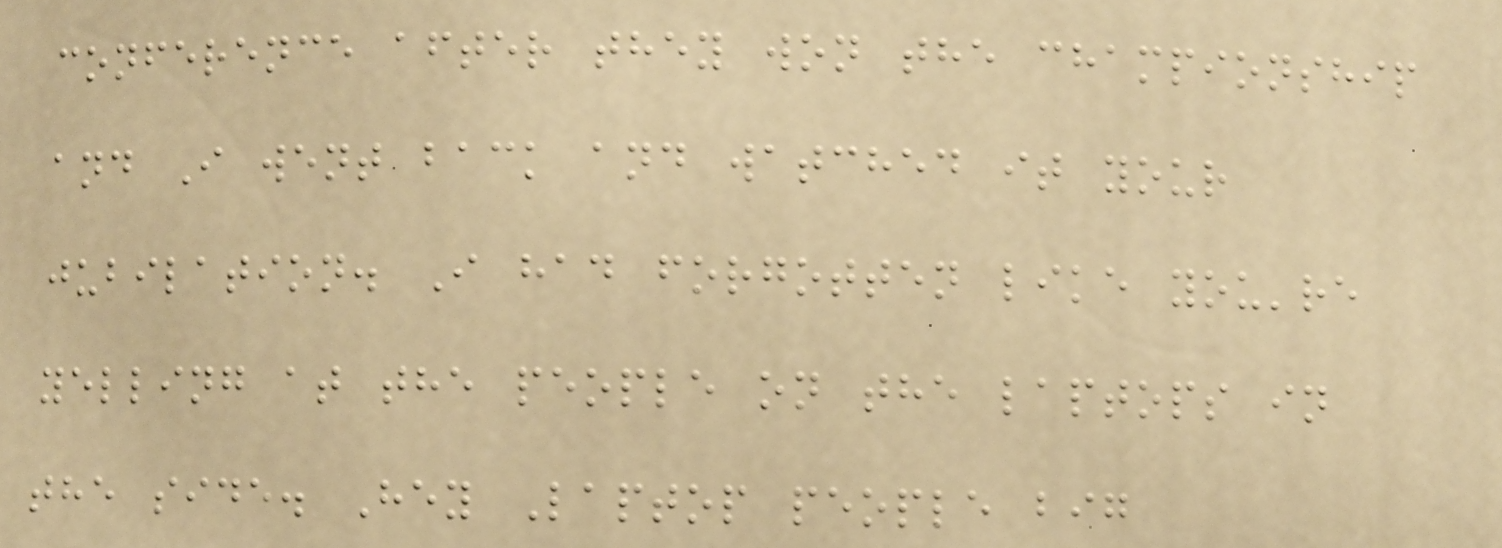conference after they won the championship
and I went back and watched it your
jubilation. I had forgotten like you're
yelling at the people on the laptops in
the side. Hey Laptop people big
